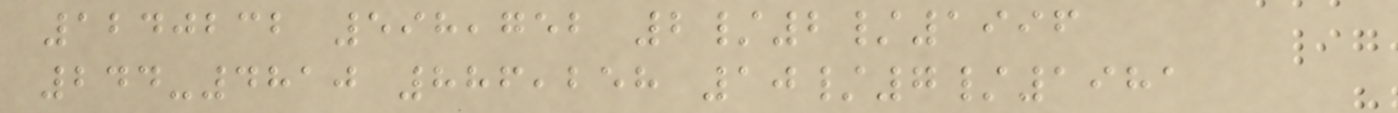1240232 598,752 2/2/1996
244-4810 886,258 10/7/1981
